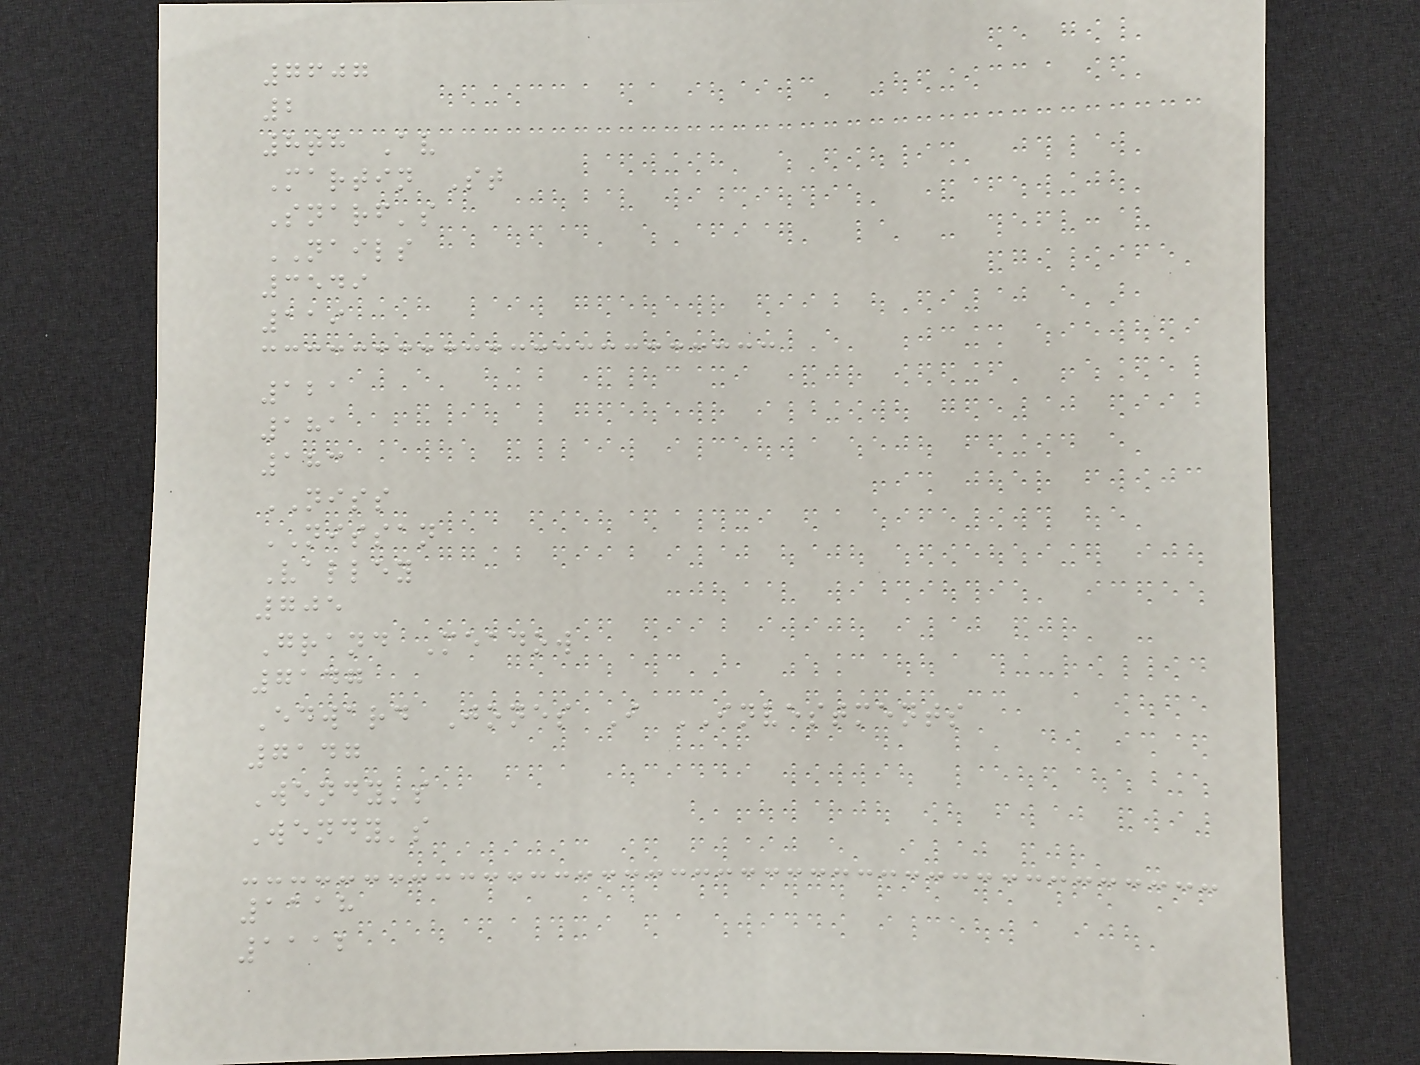7607
2
8th Av
Martin St
Snarf's
NAILS
3549
119
121
181
183
NISS
NISSAN
Valley
705
Grand Meadow
7147
Edward Jones I INVESTMENTS
7147
Wendy's
Wendy's
1118
1112
